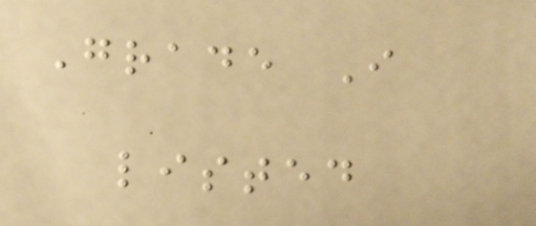Grade I
listed
